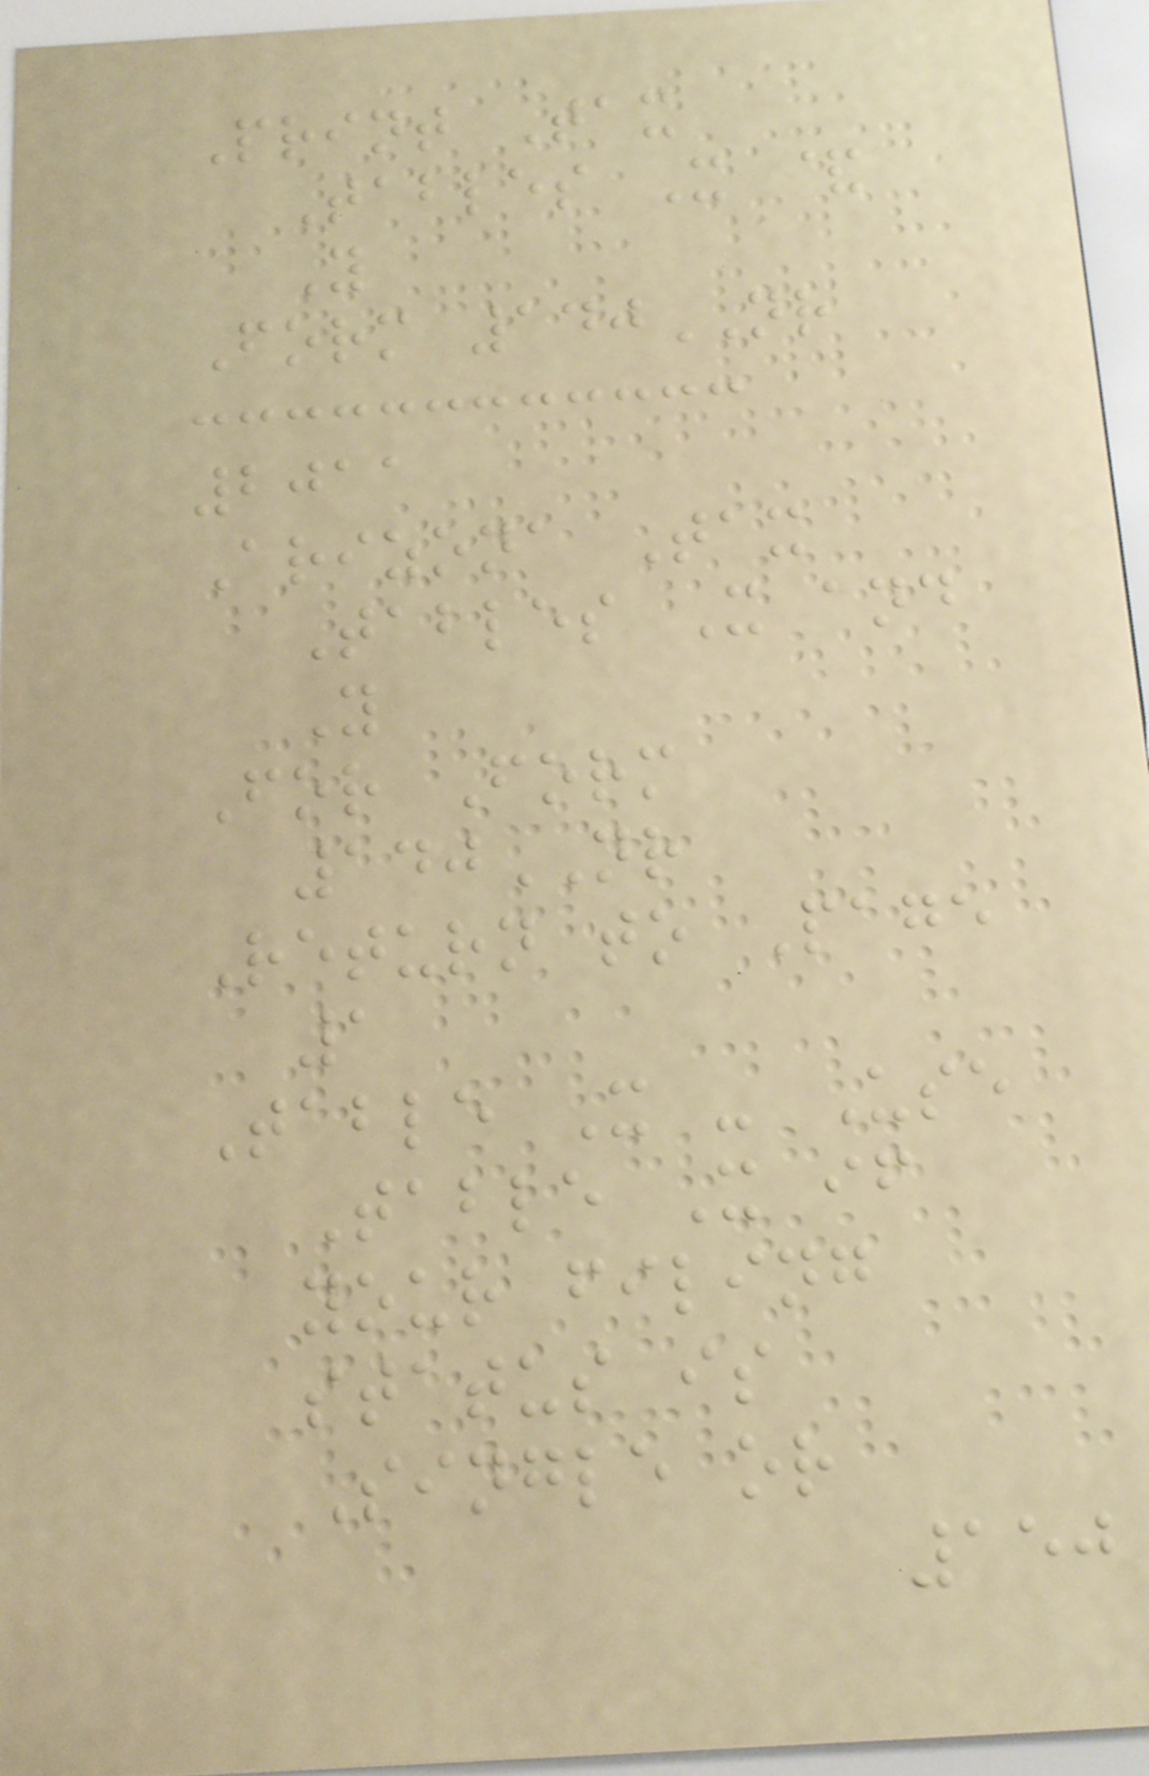Print Tax
Tables X &
Y
Form 140NR
2011
Arizona Tax
Tables X and
Y
For Form
140NR
Return to Page
1
Table X - Use
Table X if
your filing
status is
Single or
150
